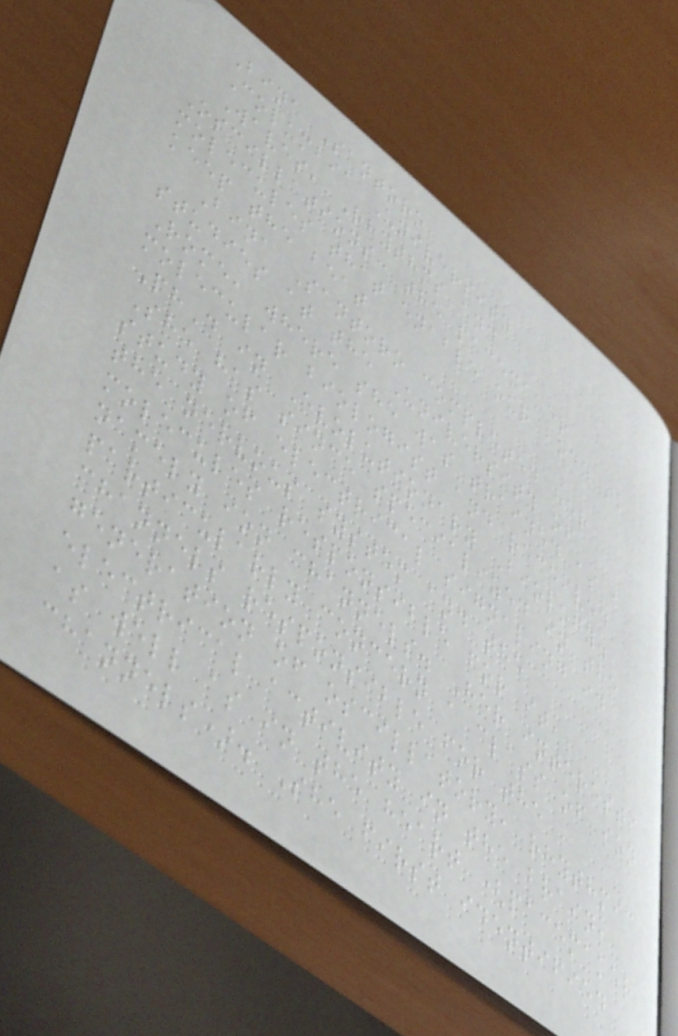Bina Santoro
Columbia University
Waves, Rhythms and
Oscillations: the pacemaker
molecules that enable our body to
keep the beat
Bina Santoro completed her
studies at the University of
Rome, where she was trained as a
molecular biologist and received a
PhD in Evolutionary Biology.
She has since specialized in the
study of electrical signaling in
the nervous system and the
molecules responsible for it,
namely ion channels. Her interests
particularly concern a class of ion
channels responsible for the
generation of oscillatory, rhythmic
electrical activity in the brain,
as well as in the heart (pacemaker
channels). She first identified
